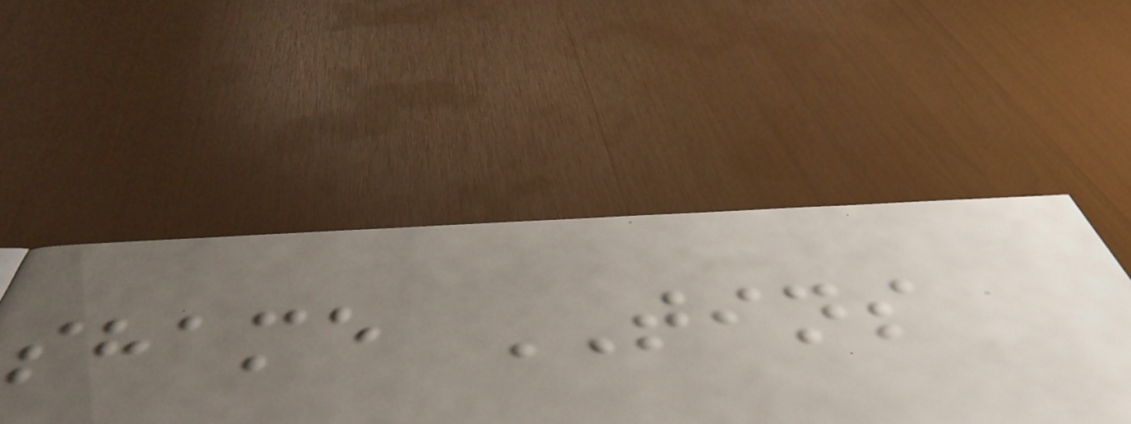shame TINS
